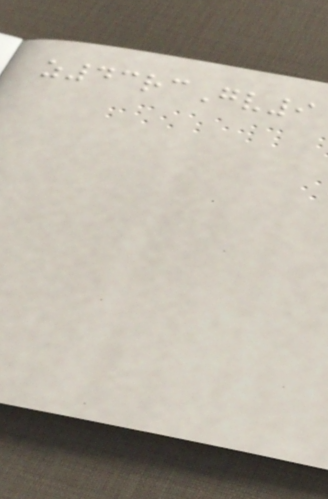z43rcGv9
